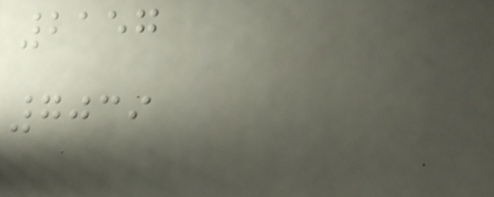2157
7039
